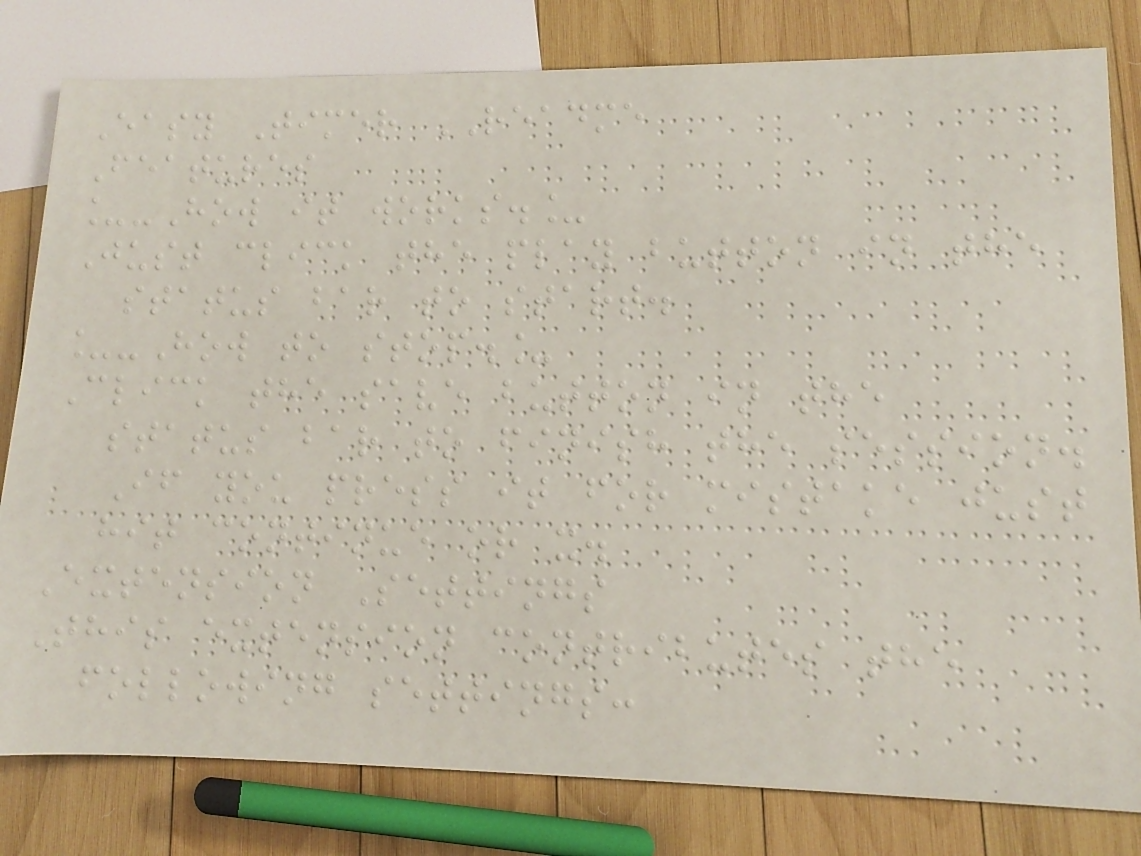Easy Timer README
Features
_-How it works._
Just click the play button in the
status bar to start.
_-How to stop._
Click the save button in the
status bar to finish the session.
If you press it for mistake just
hit continue or x.
Extension Settings
This extension contributes the
following settings:
